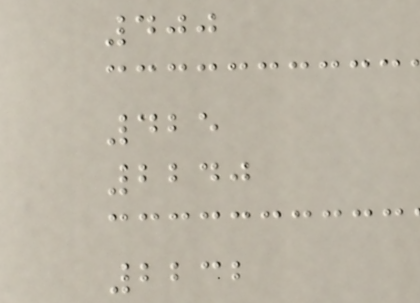400
425
2240
2232
